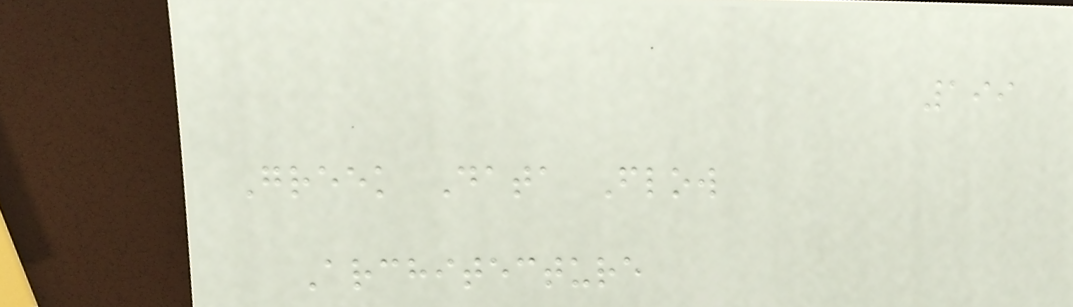199
Greek Data Flow
Architecture
